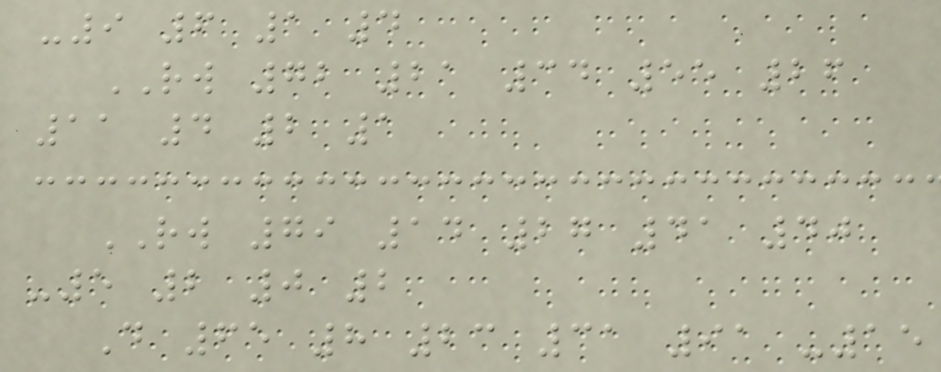-9 6 1 4
RW 72 21 34 55 26
11 4 2 1
RW 79 14 27 41 40
-5 2 0 2
D 65 8 23 31 91 -15
